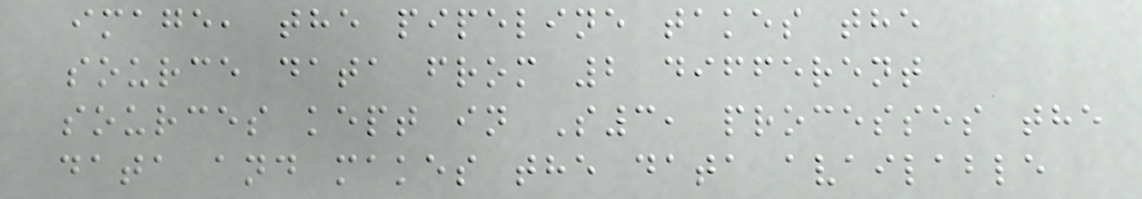image, the pipeline takes the
source data from 2 different
sources kept in S3, processes the
data and makes the data available
